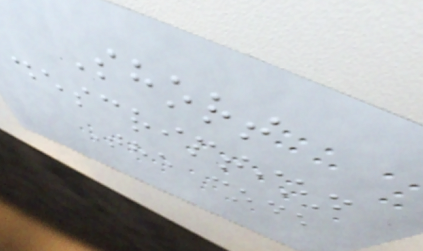Short
description
The code
